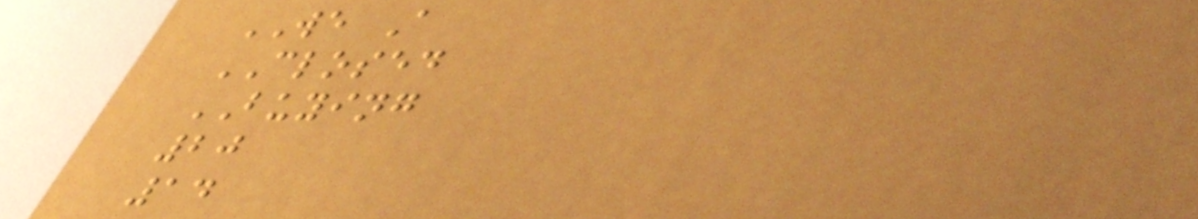WE A
CLOSED
BUYING
20
14
